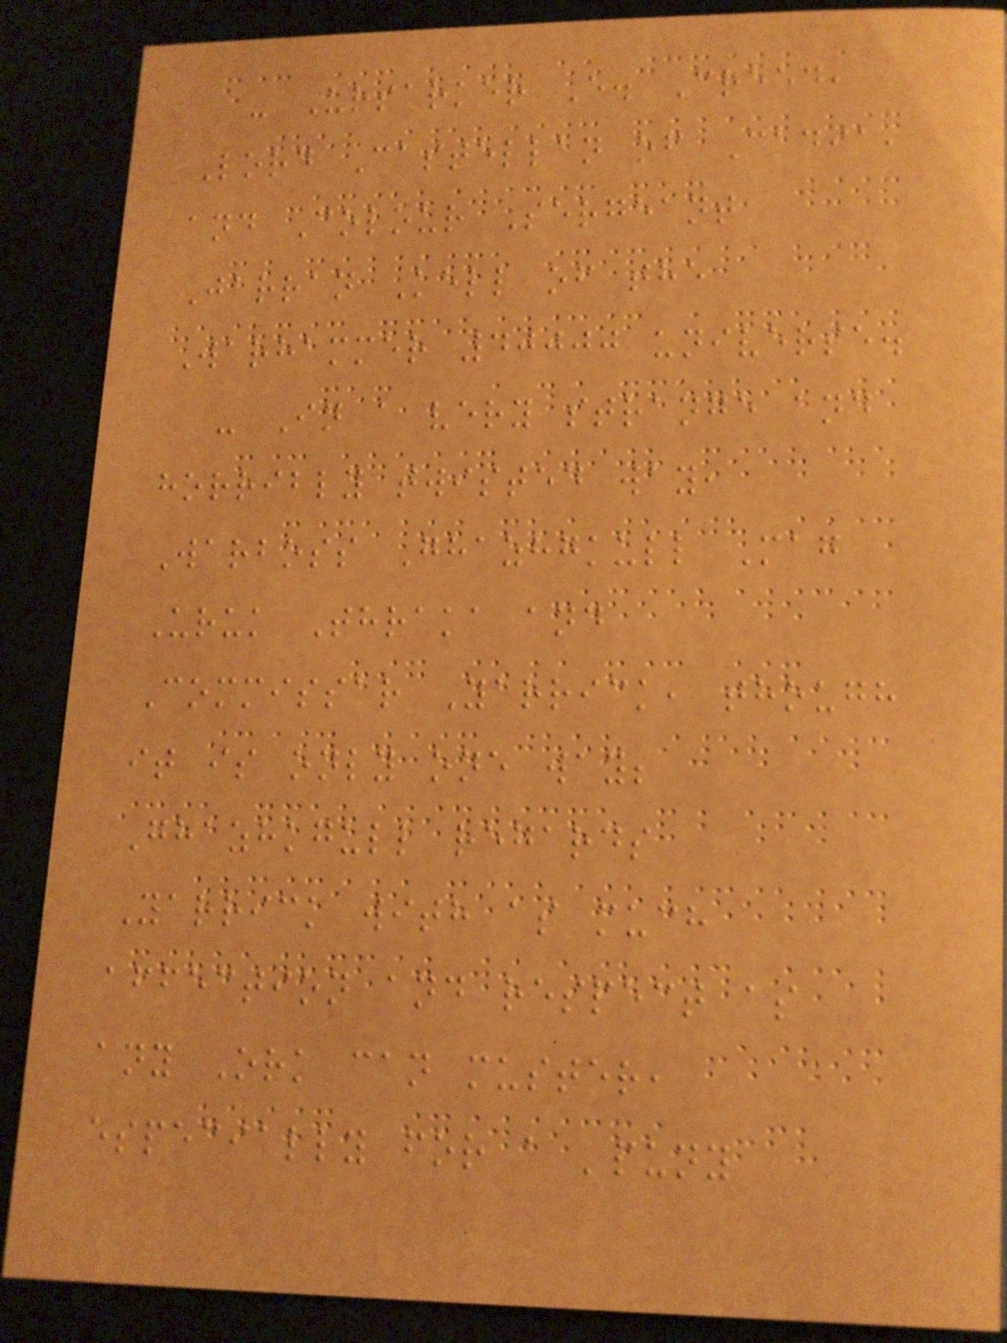- Ursarker E. Creed,
Lord Castellan of Cadia,
and Colour Sergeant
Jarran Kell of the
Warhammer 40000 universe.
- In a very strange and
horribly twisted way,
Warboss Ghazhgkull Mag
Uruk Thraka and
Commissar Yarrick, though
it is only one way;
Ghazhkgull regards
Yarrick with as much
affection and respect as
any Ork can muster,
especially for a 'puny
